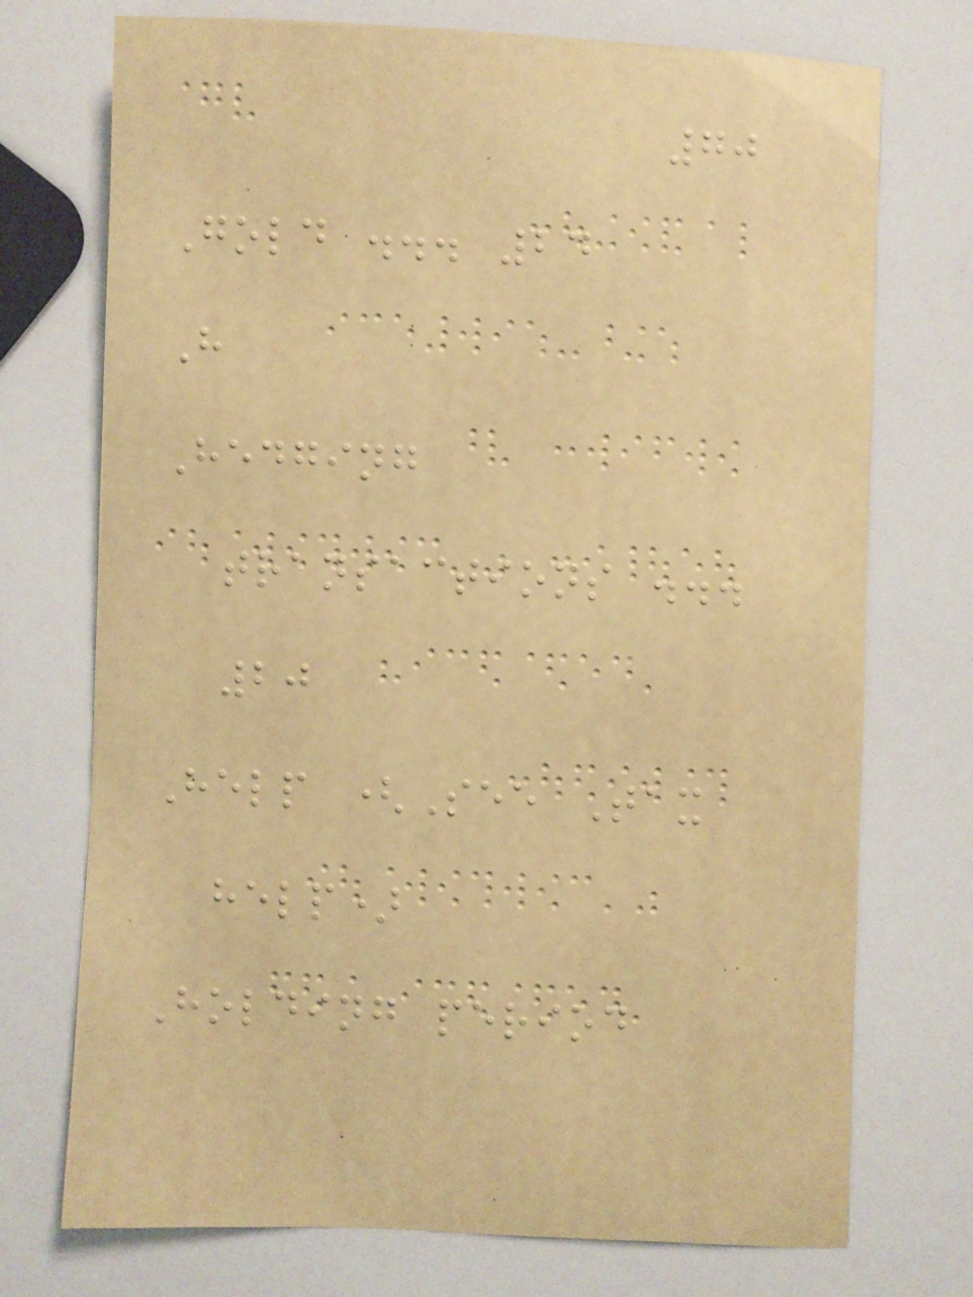70
Gold ... 24
H
Hedging
transactions ...
20
Help (See Tax
help)
Holding period
